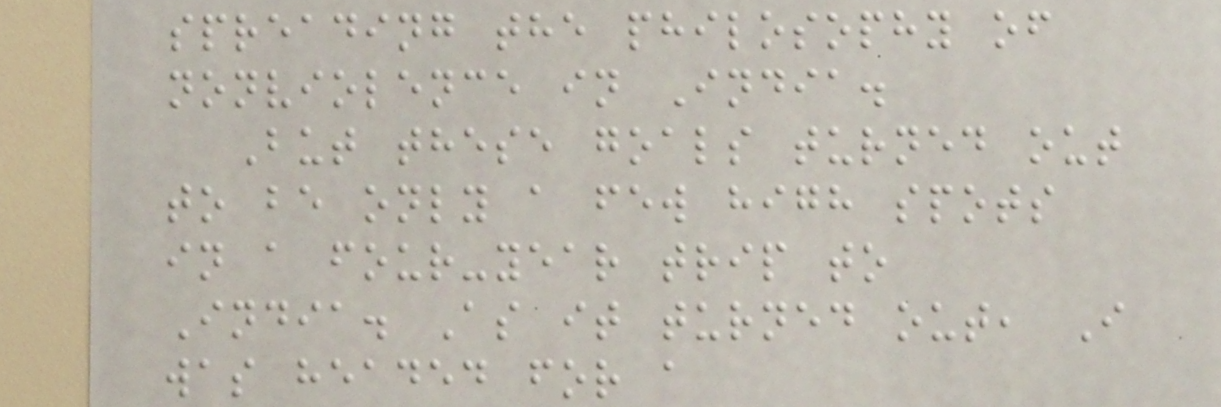spreading the philosophy of
nonviolence in India.
But these goals turned out
to be only a few high spots
in a four-year trip to
India. As it turned out, I
was headed for a
